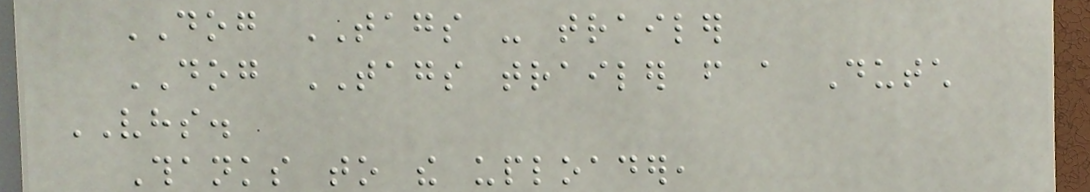DOG TAGS - trailer
DOG TAGS trailer from a Dutch
VHS.
Thanks to the uploader,
